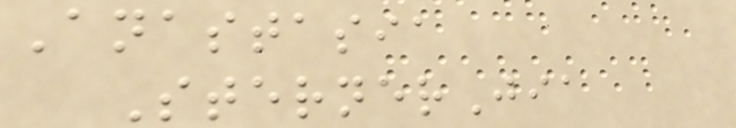Anastasia
SternerJia
